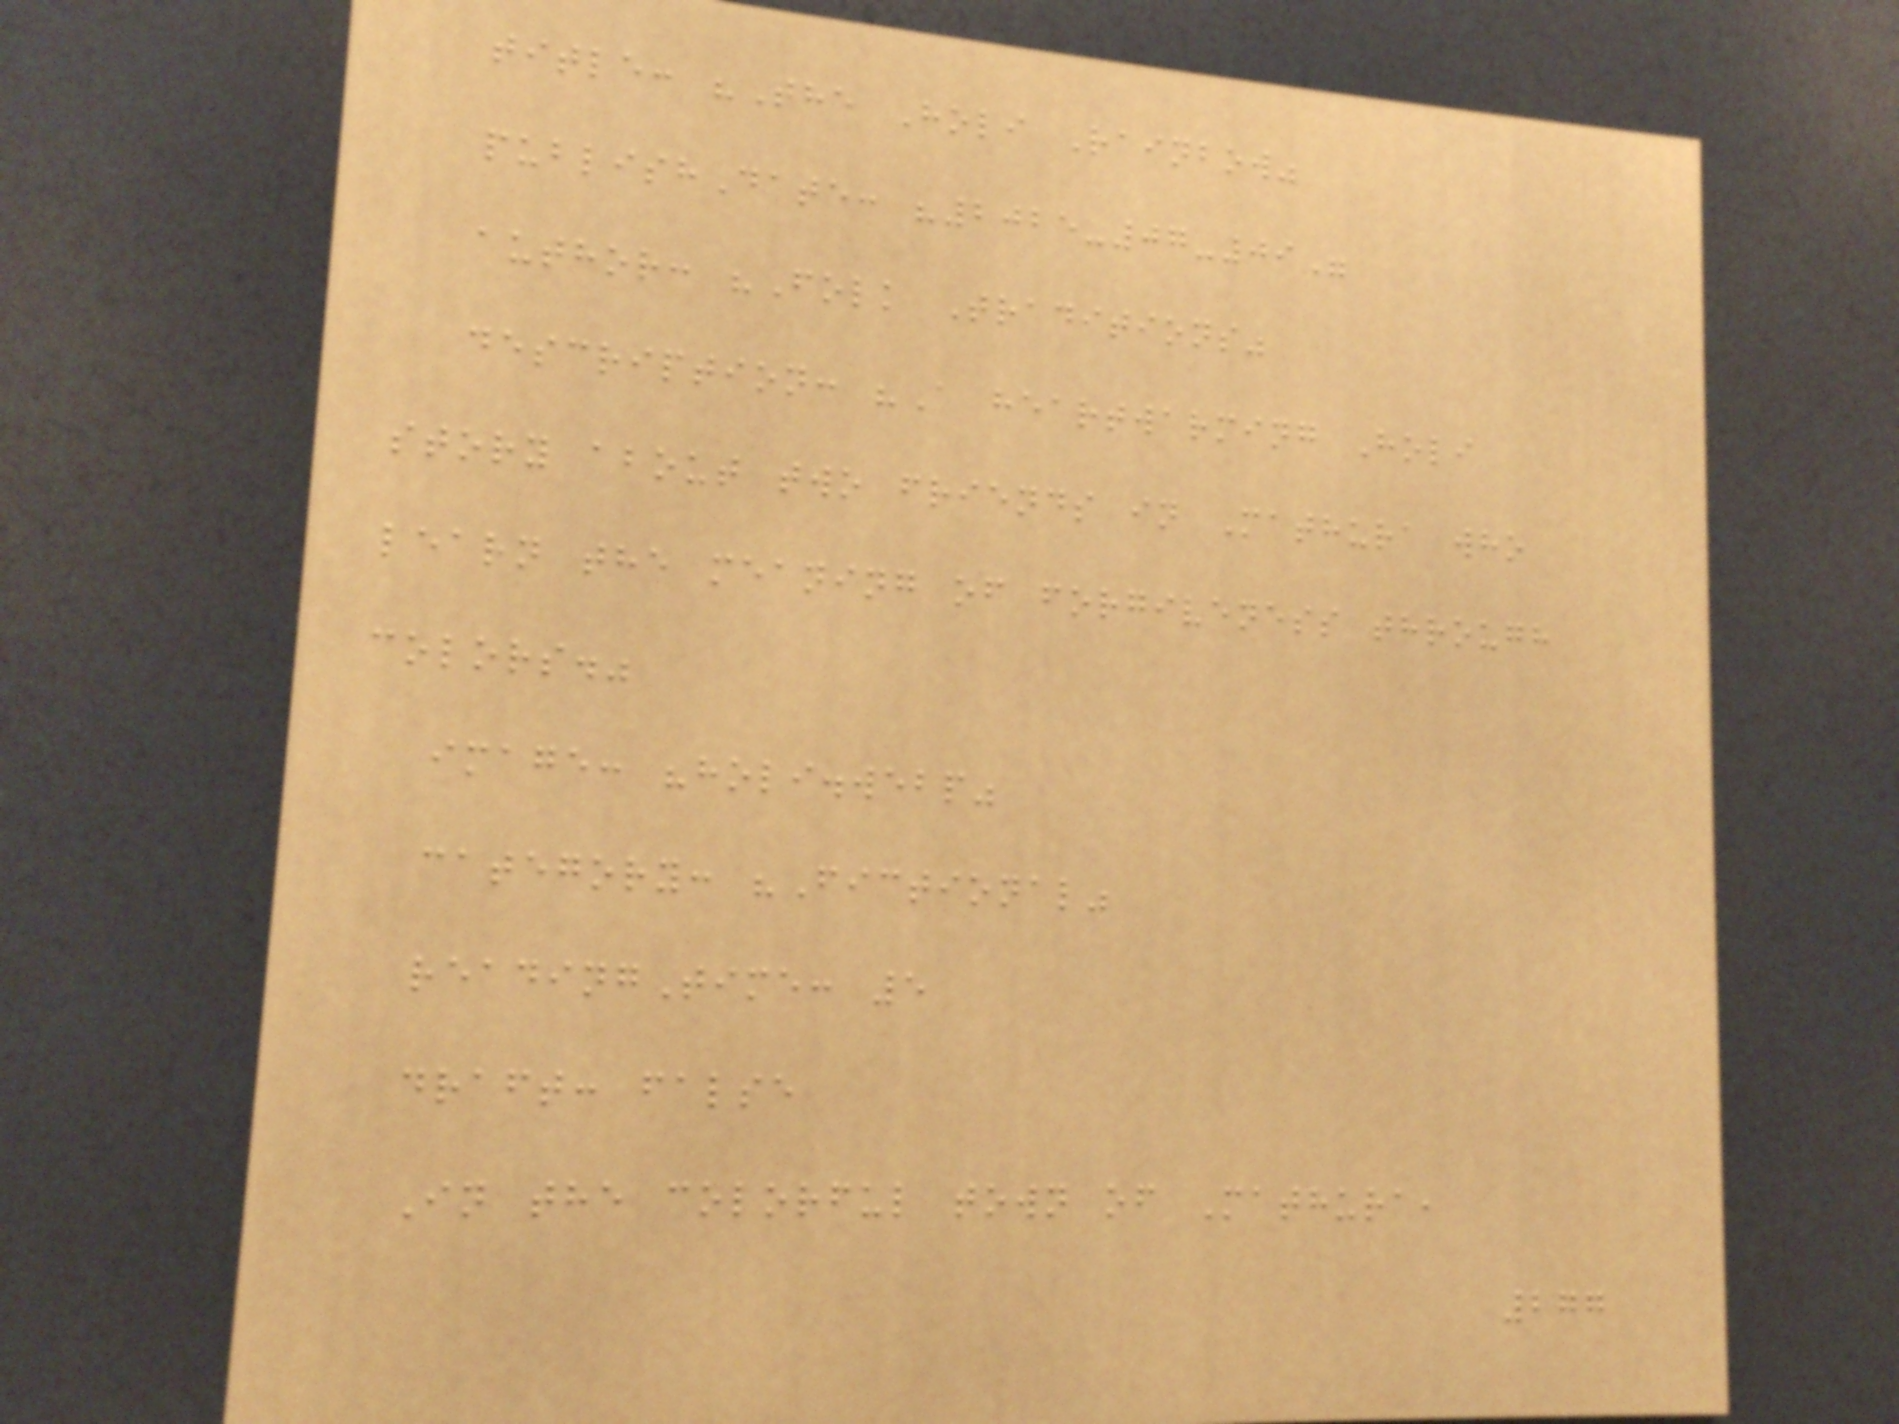title: "The Holi Rainbow"
publishDate: "2025-07-09"
author: "Folk Traditions"
description: "A heartwarming Holi
story about two friends in Mathura who
learn the meaning of forgiveness through
colors."
image: "holi.webp"
category: "Fictional"
readingTime: 5
draft: false
In the colorful town of Mathura,
277
